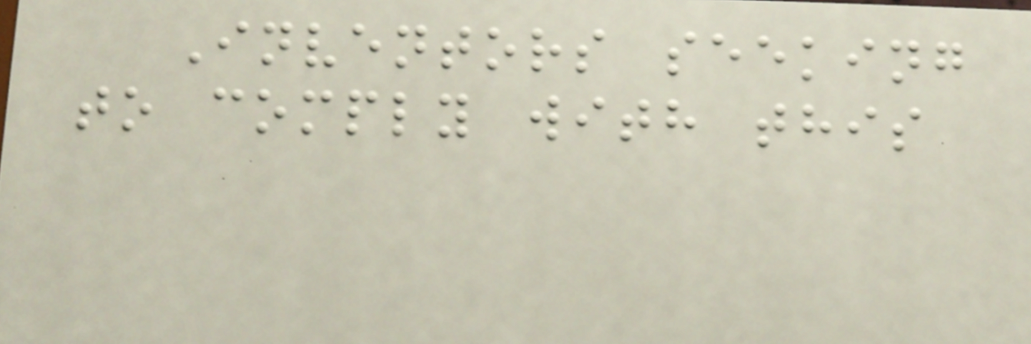Inventors seeking
to comply with this
